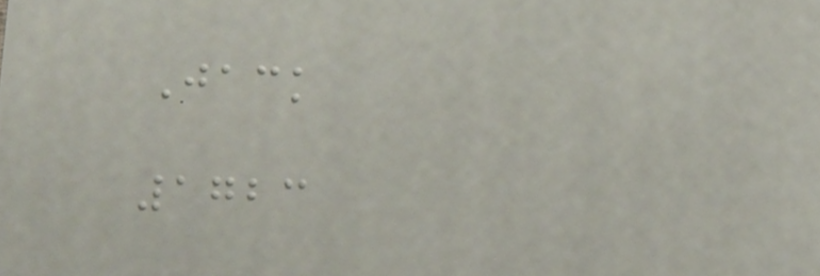Jack
1723
